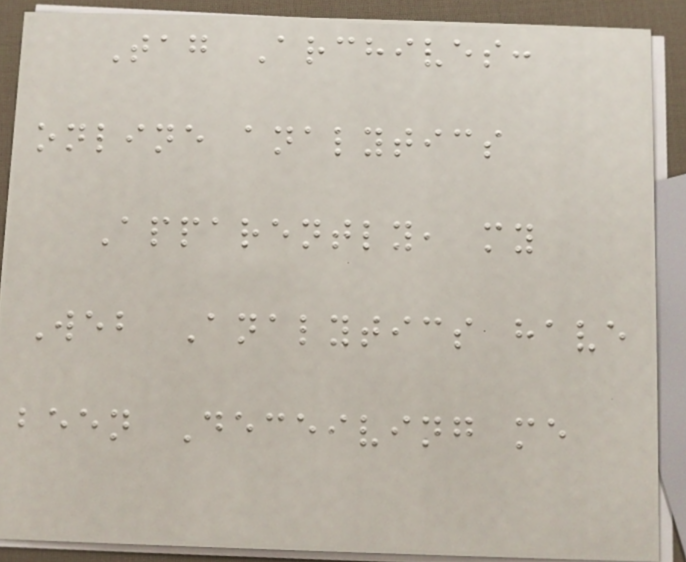Tag Archives:
online analytics
Apparently, my
Web Analytics have
been Deceiving me
